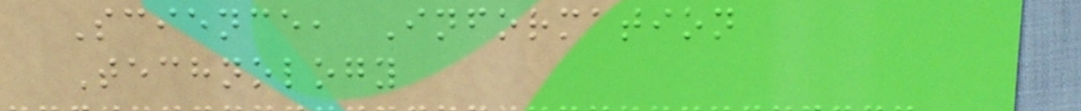Science, Information
Technology
